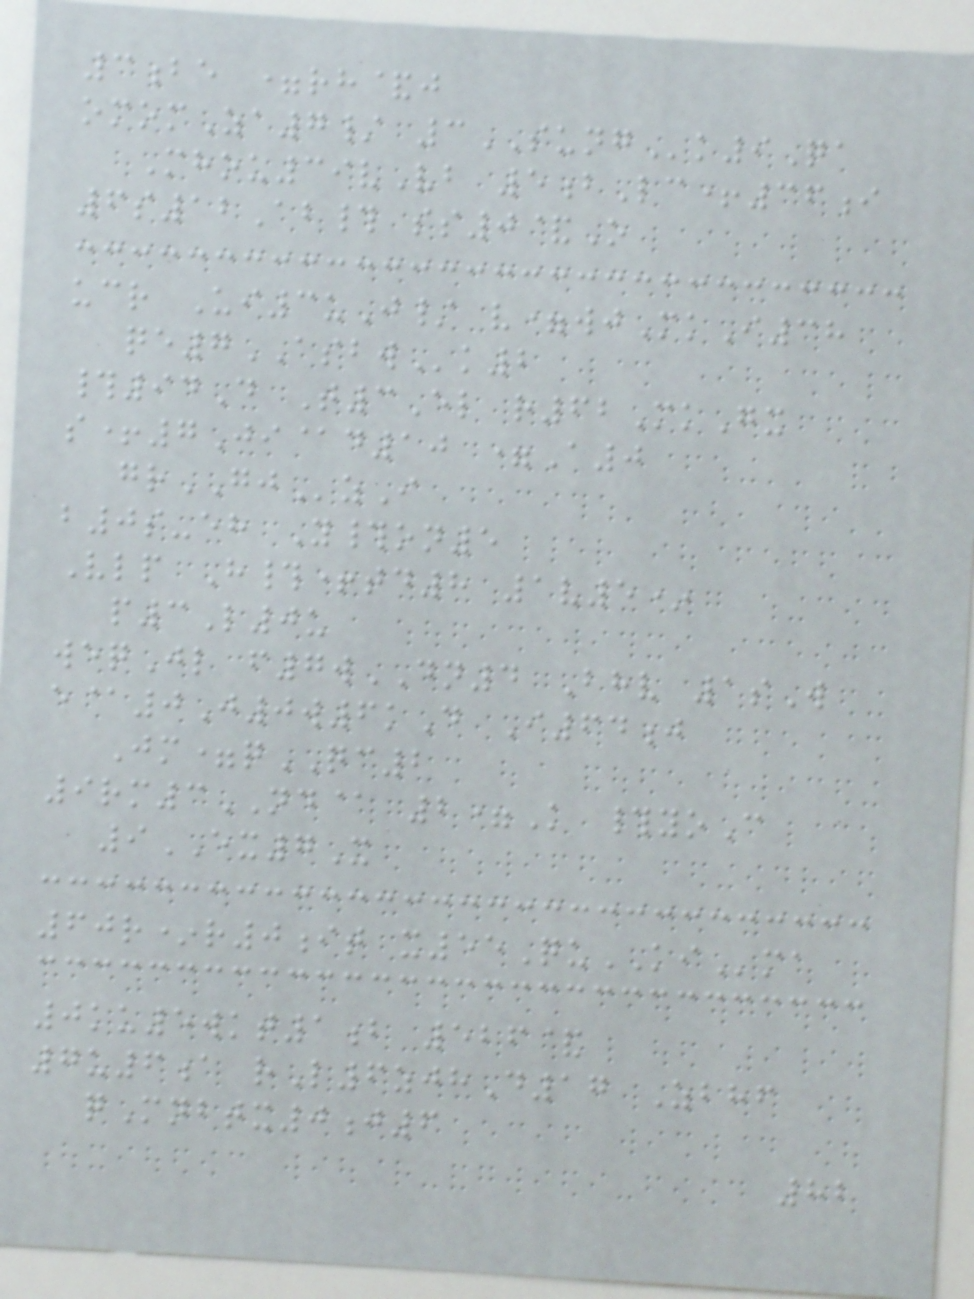3be =rh&j
omomZa7/ 3SUNGk9Qa
Mhou39vVb 5bLc+36i
6s12Ab# ss0&O
ucr Ui3uJ/ v=wjMkI38
qe7ASBWk2
#94D T3El r62MkGx
s+7Ji@d10 =A0
grGJzI
b0s-eh Y#on5
Vlp H#+td8 1v5*
p3L0u
weqJl f7wDN4 Bhv 1sW
e@0J0w6kD I64j
Jm=qQC2
9rm3ND@ 2=K #yoC
9EX7X
60r*r0it x55QuKIma
0ku5wkt1b 526&
7u6a rL6zjhD17 Zbhf
qMnbtx0j6
82
